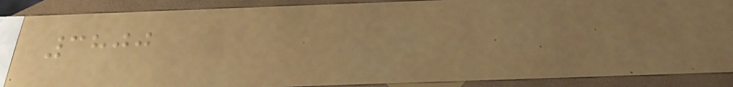3800
